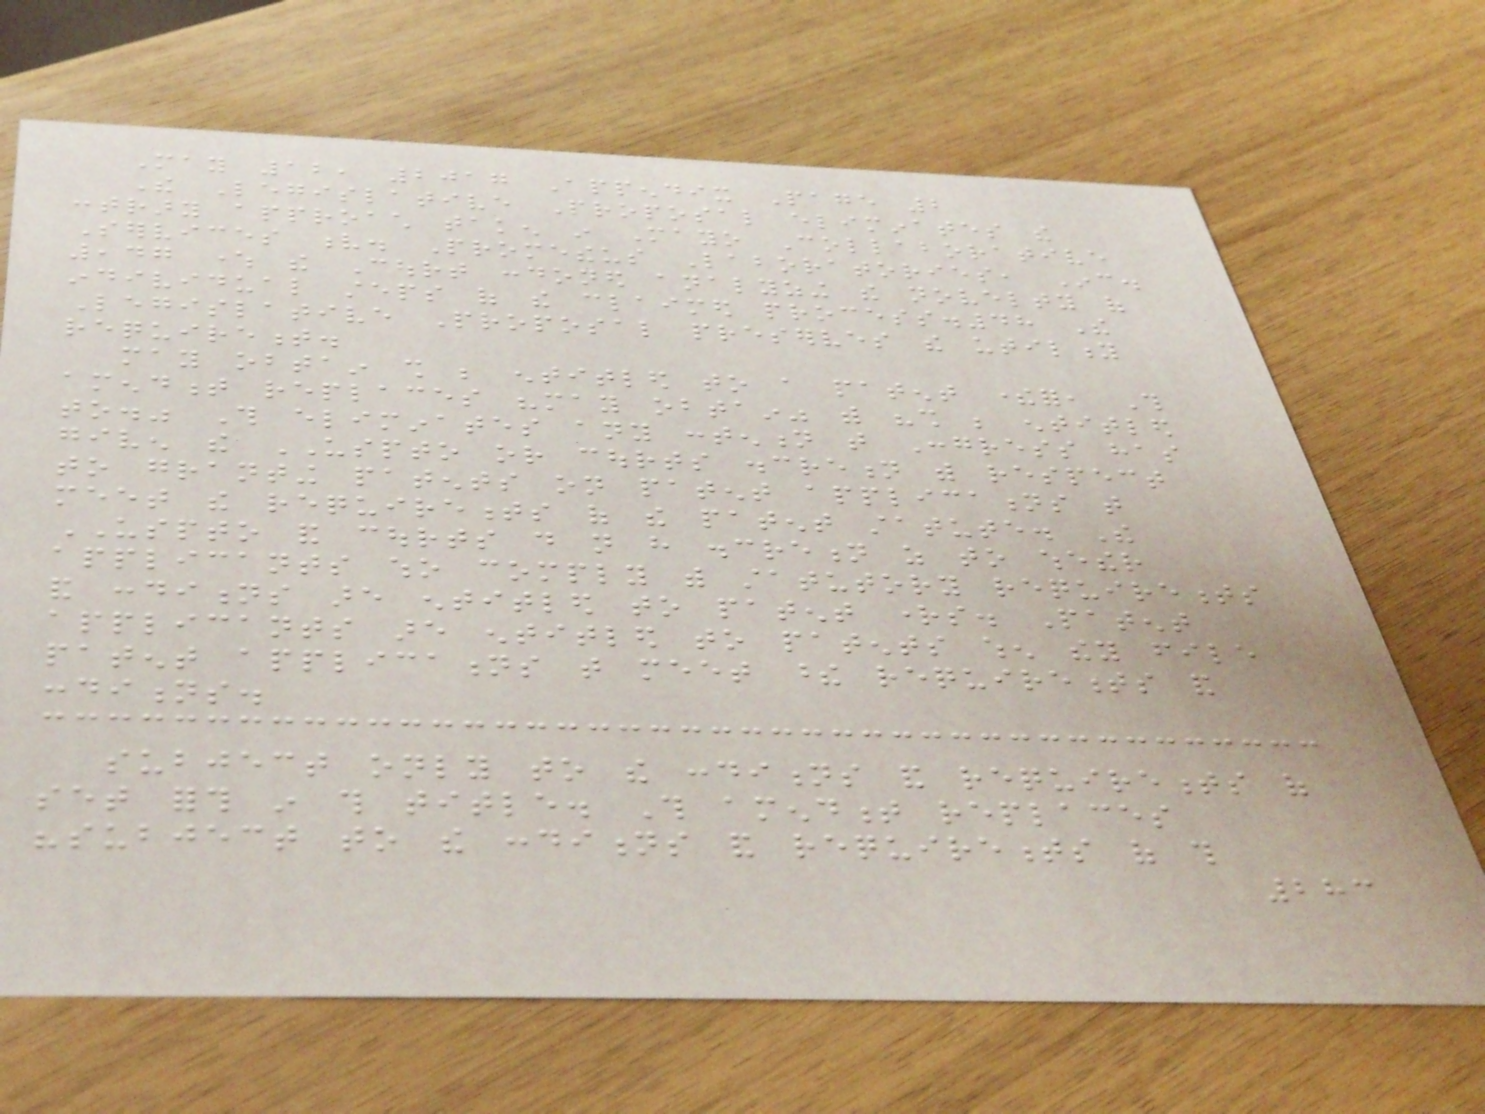May 12, 2017 Appendix Page 2
The Legislative Proposal eliminates the
contrary approach taken in Mayo Collaborative
Services v. Prometheus Laboratories, Inc.
,47 where the Court condoned analyzing the novelty of
individual steps of the claimed process.48 The
Legislative Proposal preserves the utility
requirement.
may obtain shall be entitled to a patent therefor, This
amendment replaces "may obtain" with "shall be entitled
to." This eliminates any contention that Congress has
given the USPTO or courts discretion with respect
to granting patents on patent applications that
meet the requirements of the patent statute. The
USPTO and courts do not have discretion as to whether
applicants who comply with statutory requirements
and conditions are entitled to patent rights. Patent
applicants are entitled to patents when they file
patent applications that meet these requirements and
conditions.
subject only to the conditions and requirements of
set forth in this title. This amendment replaces
"subject to the conditions and requirements of this
283
